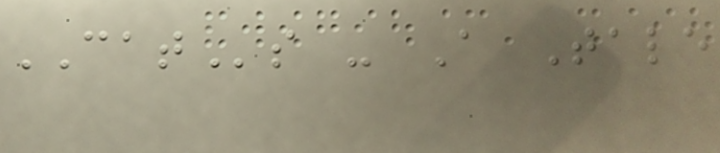CATs - A Tale
